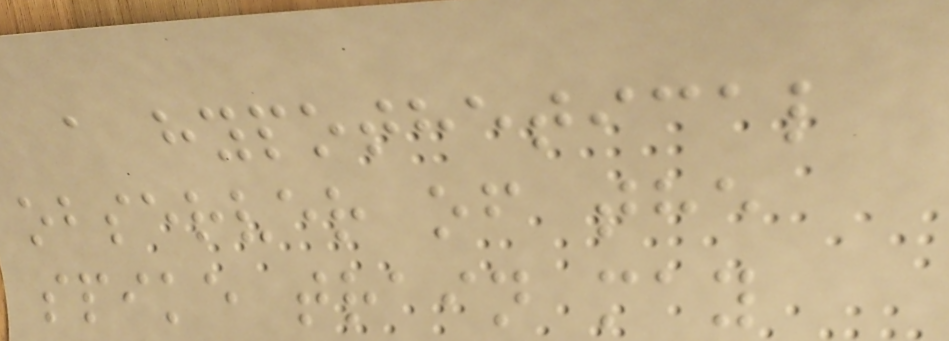a hypothetical
observer of the
spike train may
